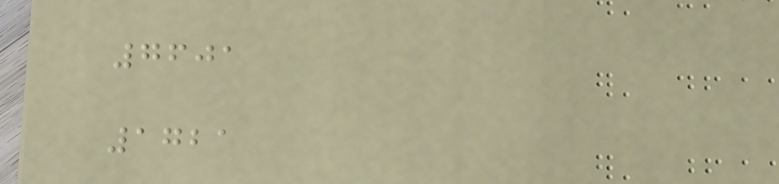7601
1721
